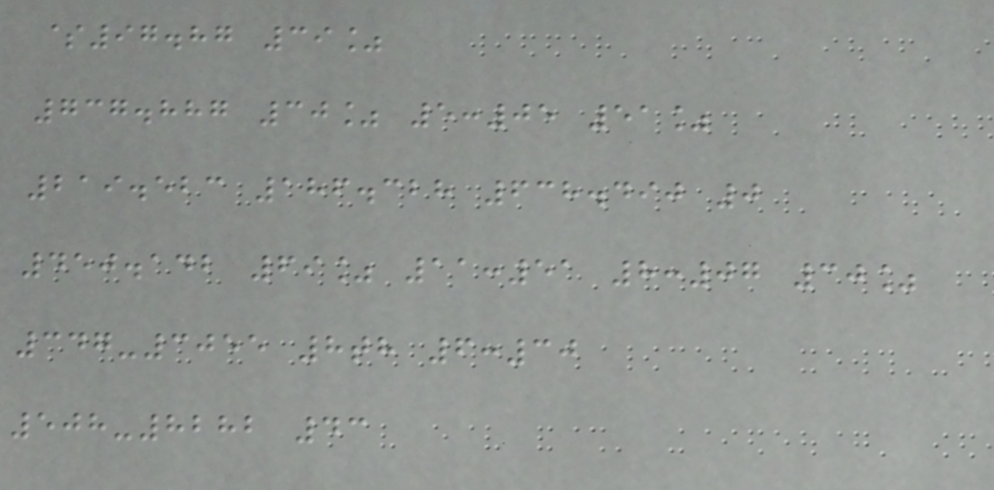$97.87 39%
737.887 30% 5:05 51%
219.523 186.328 638.490 0
450.142 69% 11:51 8:07 30%
347-3055 8th 6:30
508-8282 43
